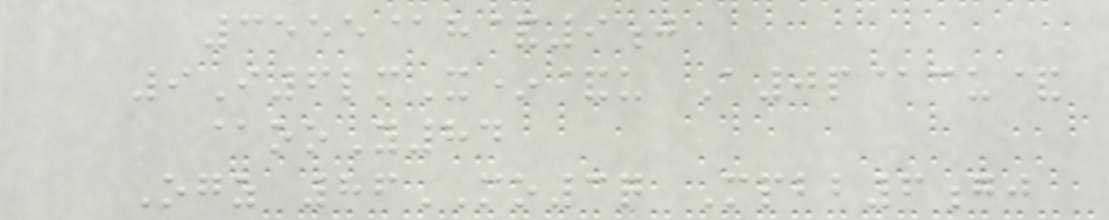3555@h&9j
9I6lmX*&u A0p@cu&
@ooY84
Ogz 86MO3q Mpbb6gj
